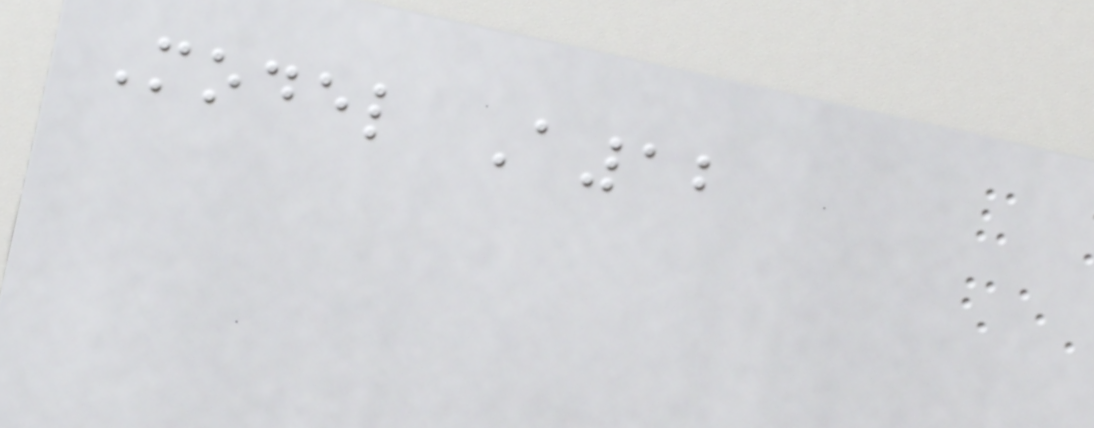Model A12
